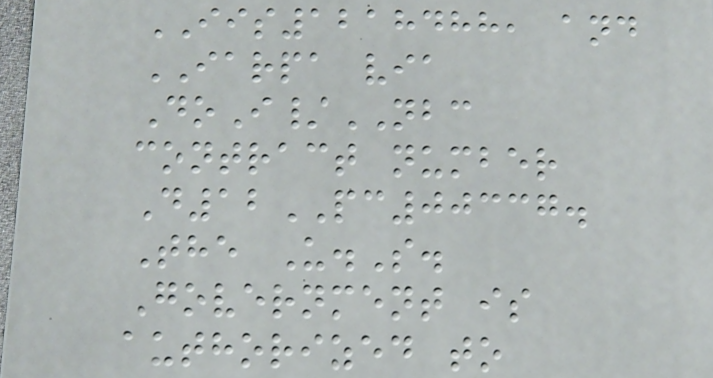IIS1218488, and
IARPA via
DoI/NBC
contract number
D12PC00337.
The U.S.
Government is
authorized to
